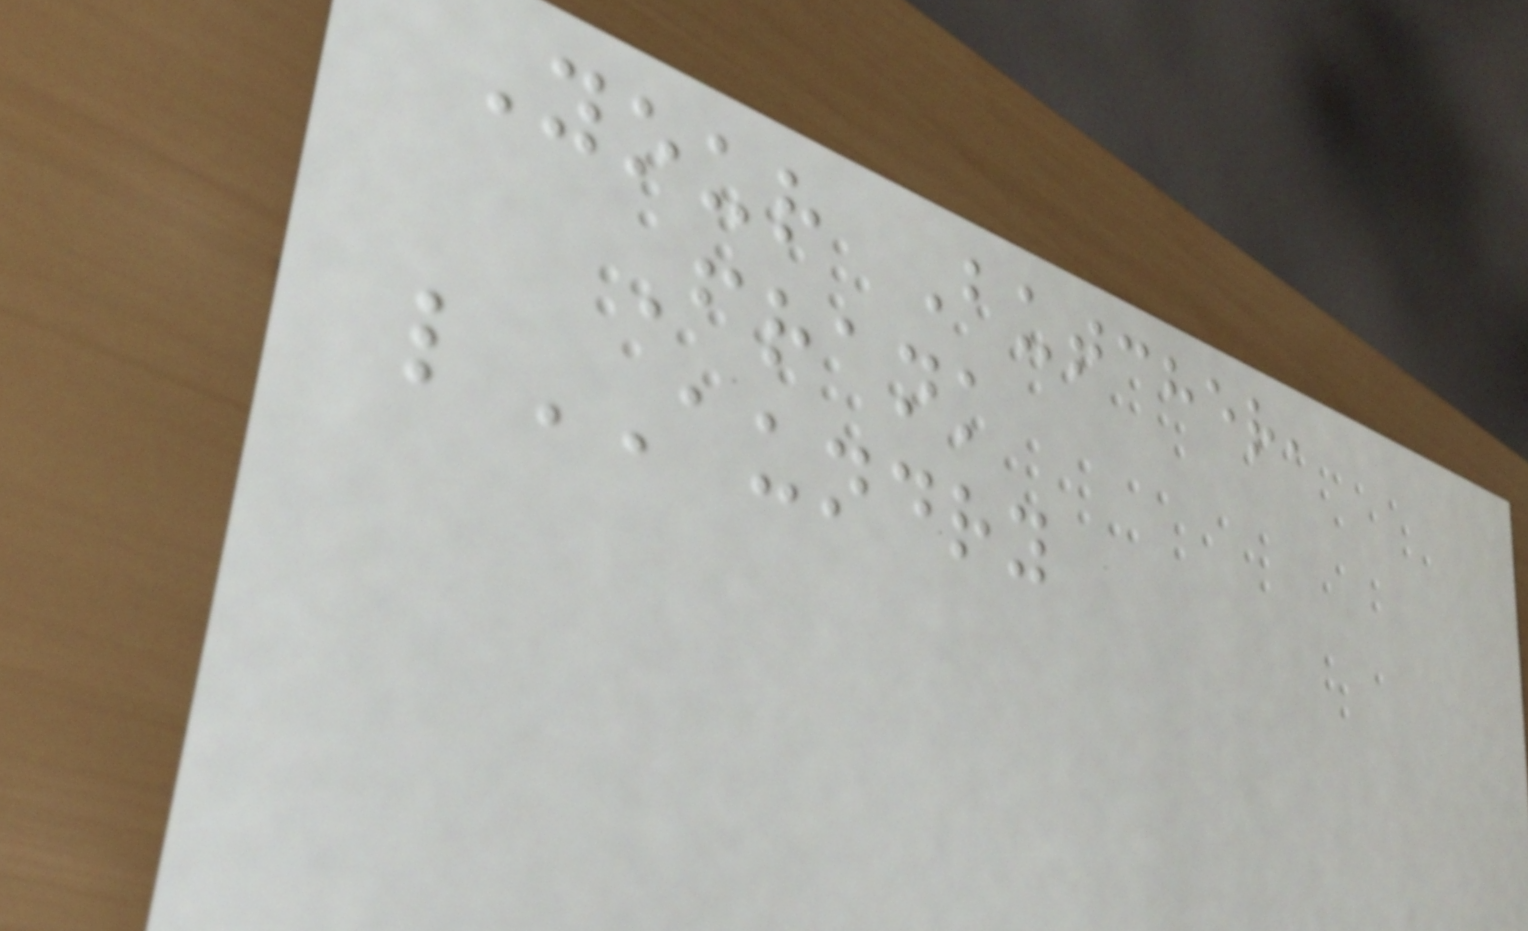Your Butcher,
Frank
lAUNDRY
